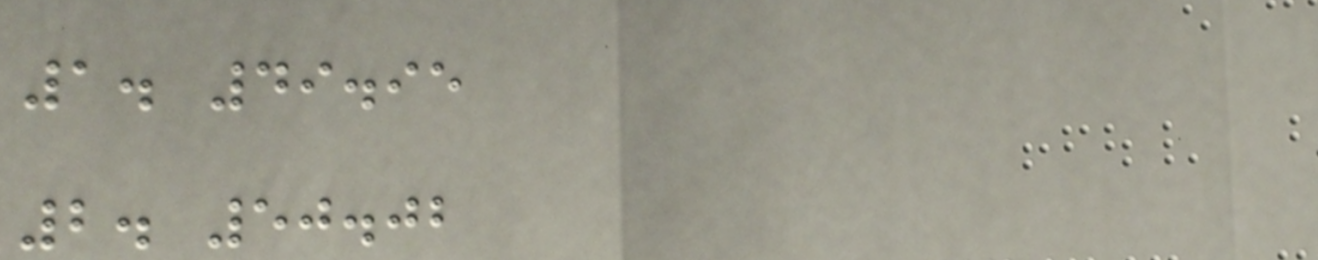1. 49.95
2. 50.02
